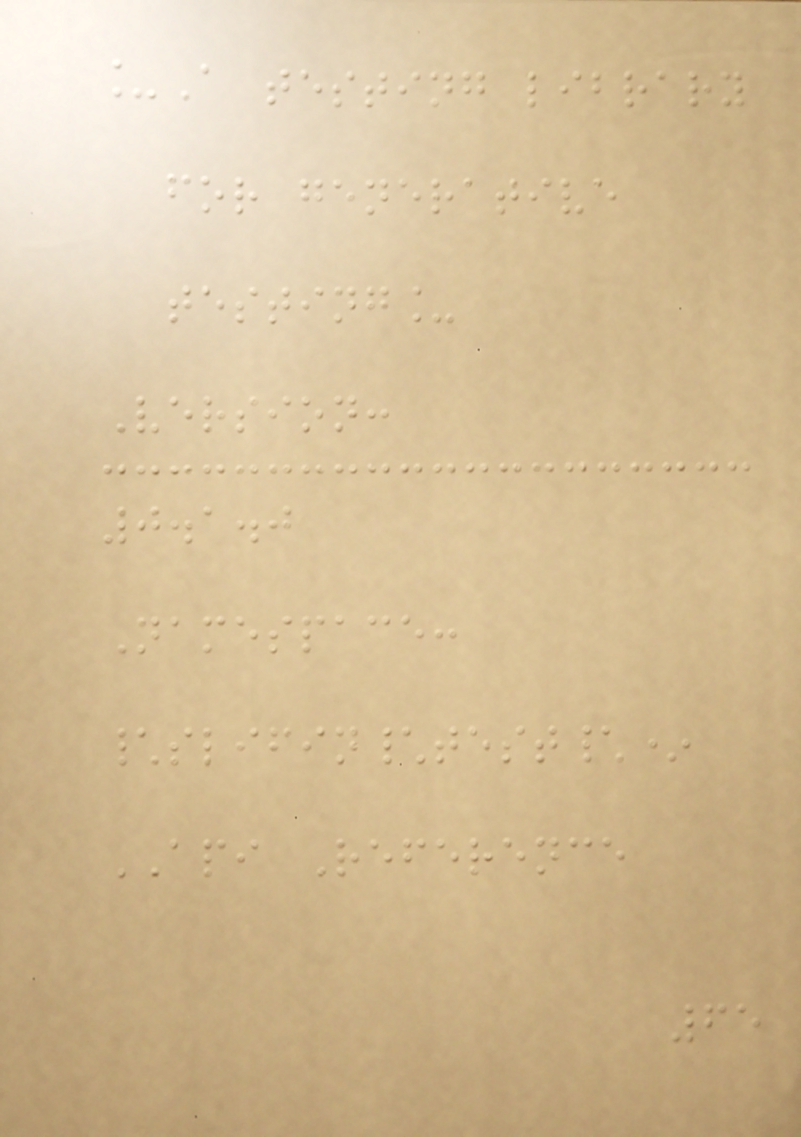_A testing library
for generative
testing_
Version:
0.1.0
Namespace:
\slifin\test\*
API Reference
65
